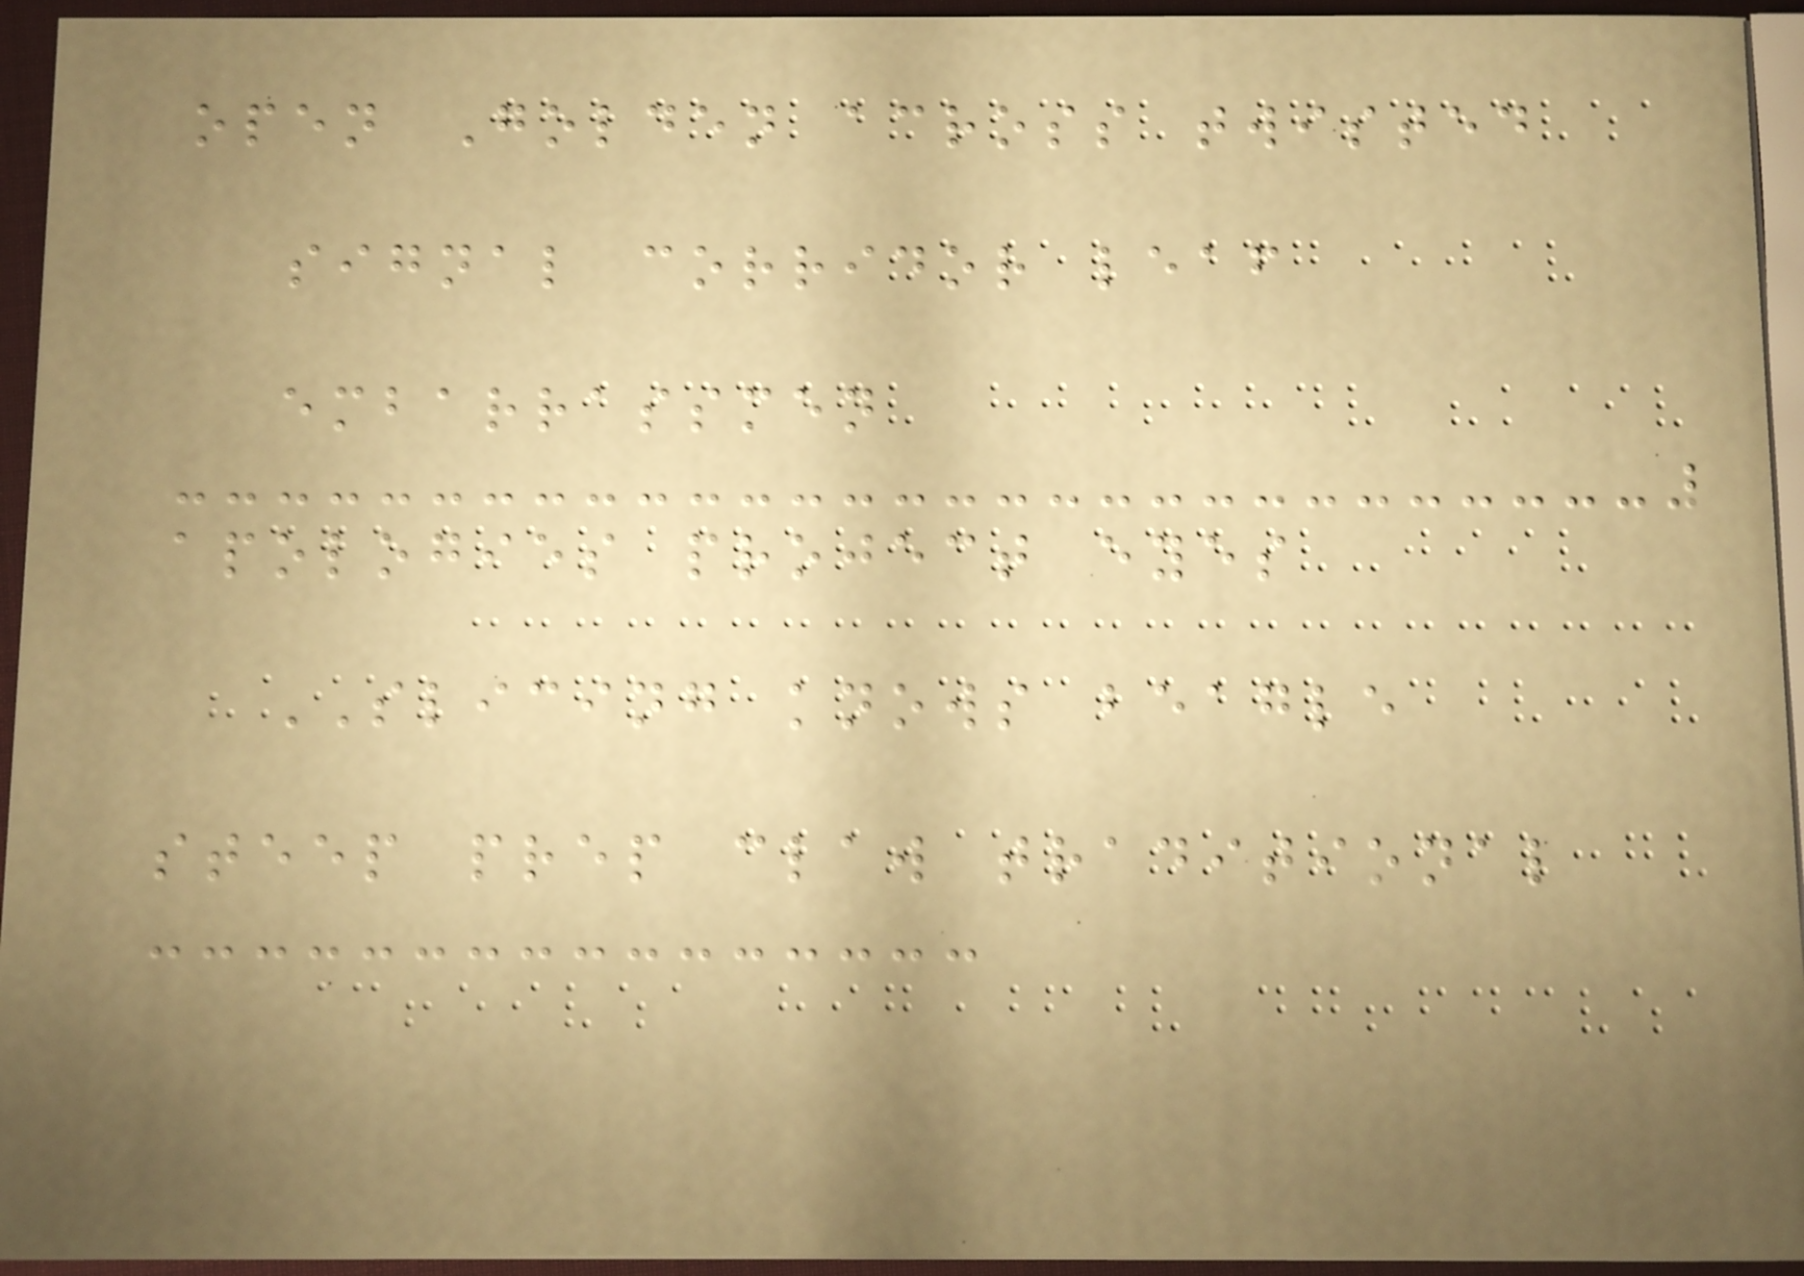open Golden across twisted
signal corridor leaf
embarrassmen
apologies project eyes
SLICING knows beagle
steep prep claw traditional
